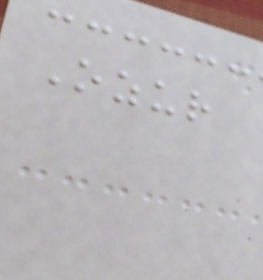Ozur
